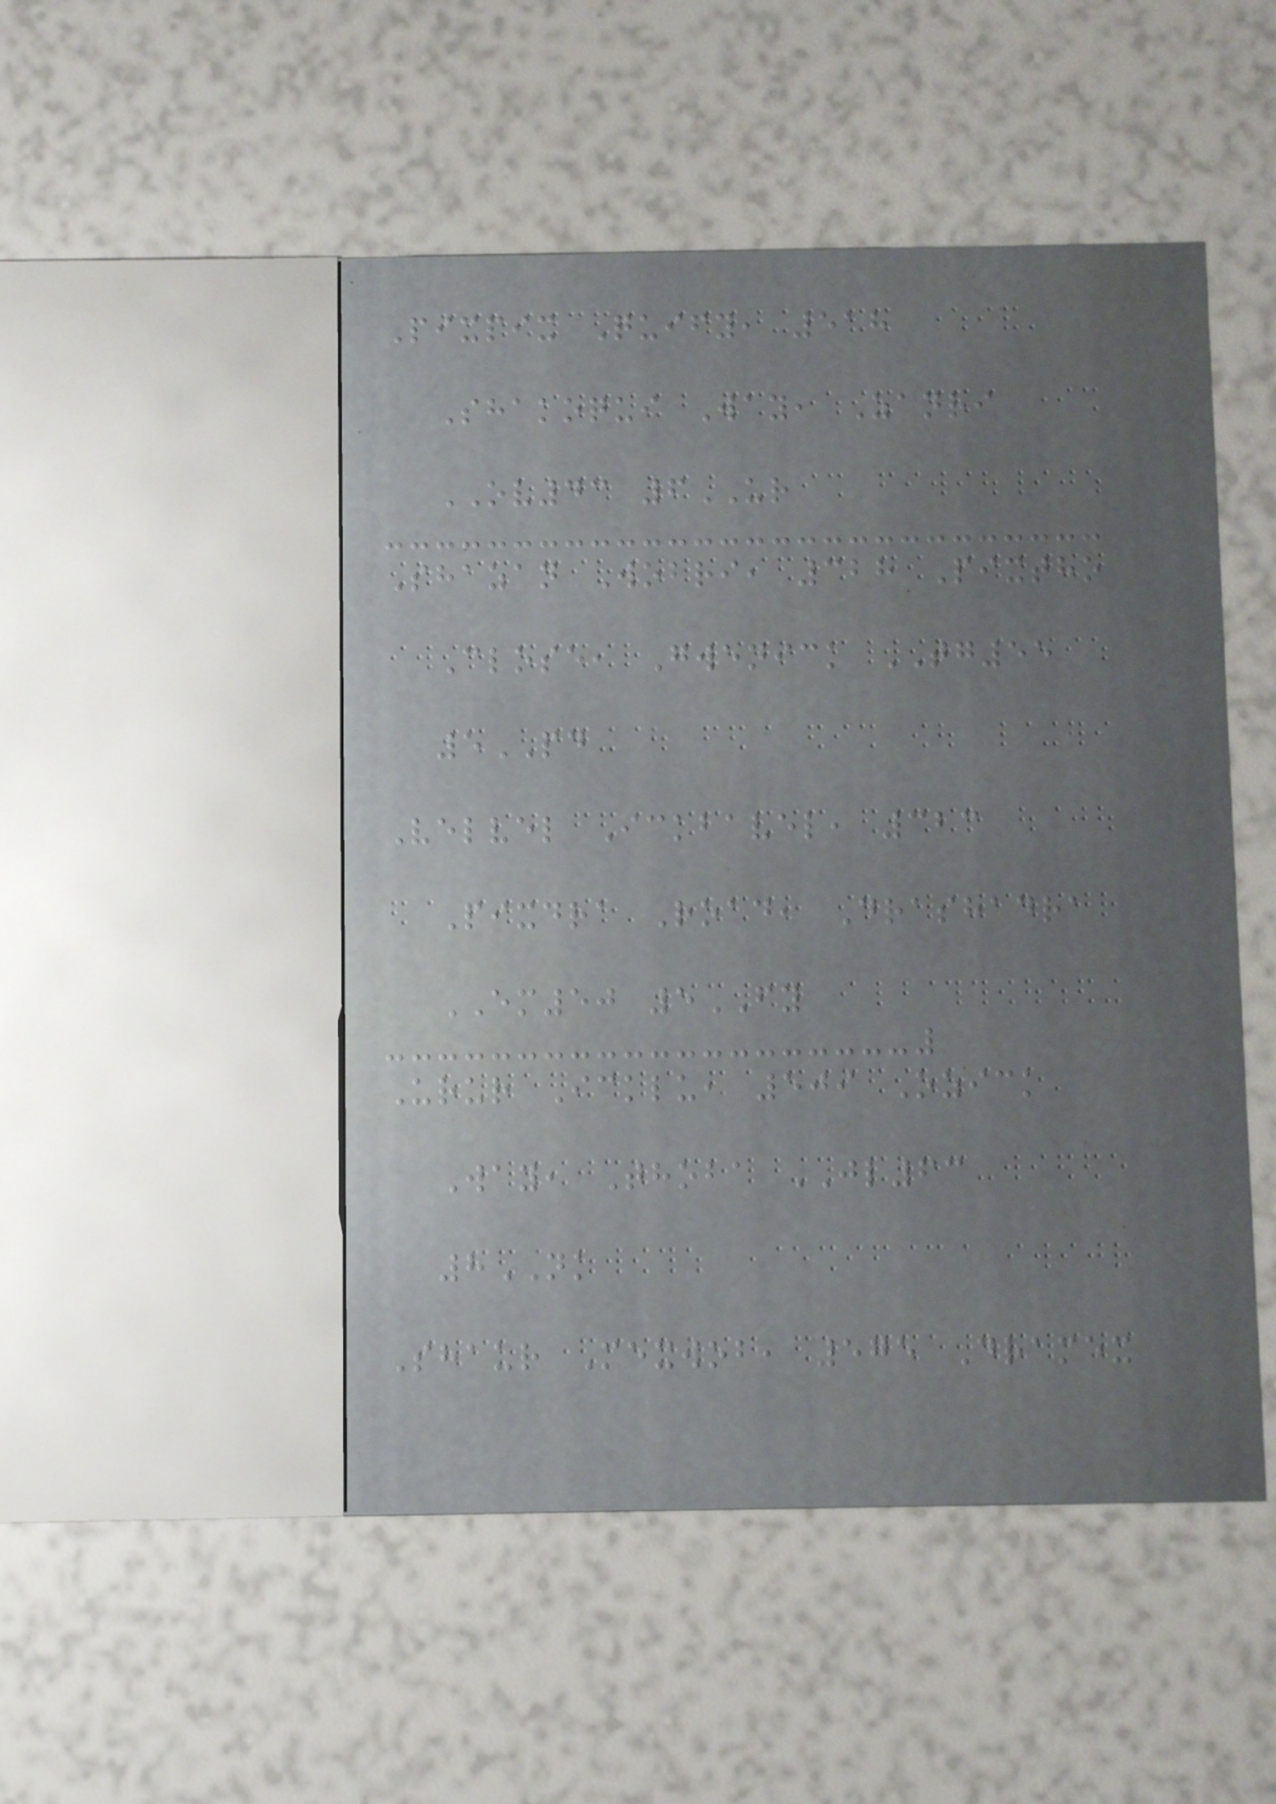Pixpix Quify, 518
Shakoqui Way, Zanri
OV43 6UR
Shazan Wobri, 328 Pixtho
Close, Gwenick TG55
5PD
Velvel Ickbavel, 323
Pixdra Road, Drashadra
EM50 5FY
Urur Icklu, 509 Ozick
Way, Thoba JL63
8NK
Shaur Mexwob, 575 Dramex
